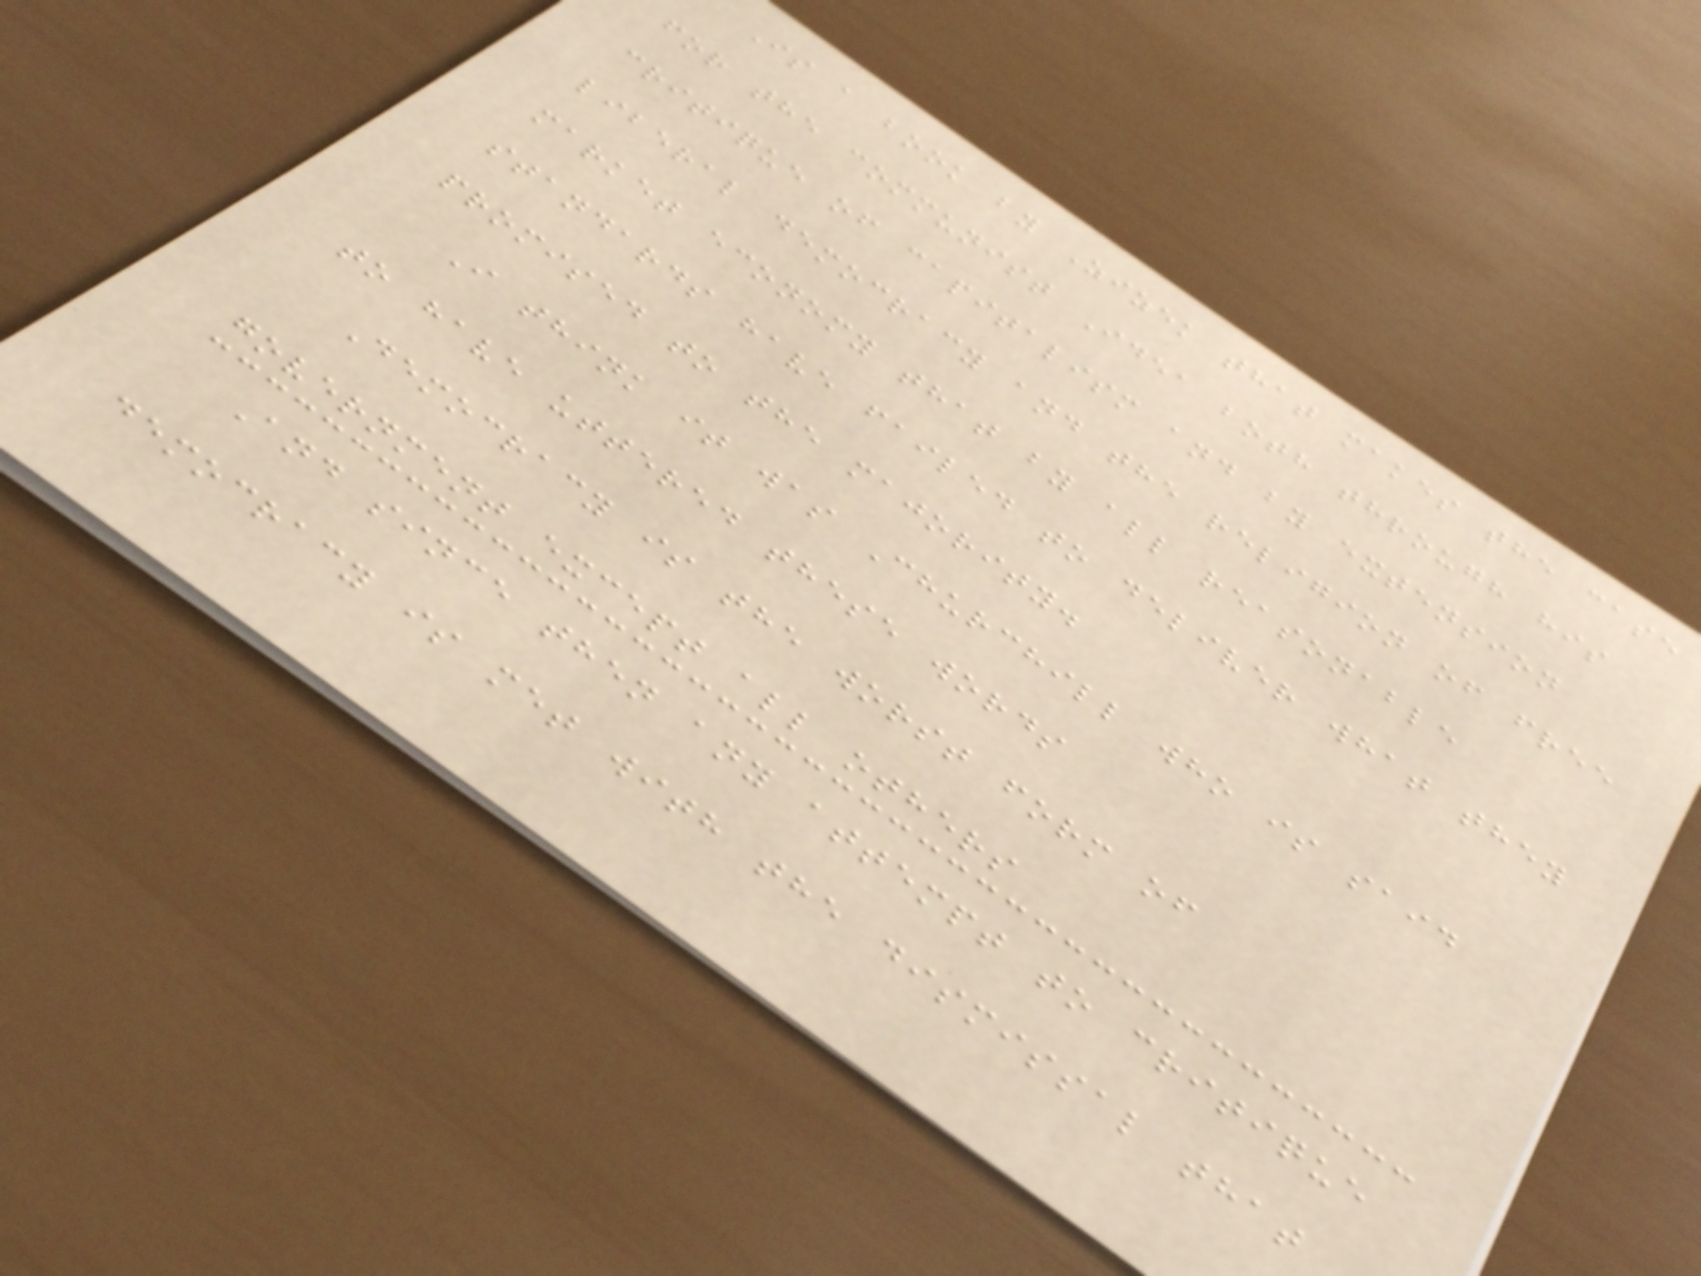Is a book by Zizek that makes the case
for the communist Idea both through his
critique of capitalism and by extension
liberal democracy and the religion of free
market economy that by all reasonable
standards have failed to deliver what they
promised to the majority.
I think it was Churchill who is said
to have uttered these words
Democracy is the worst form of
government except all others
And since then any attempt to critique
democracy is met with the dismissal that
